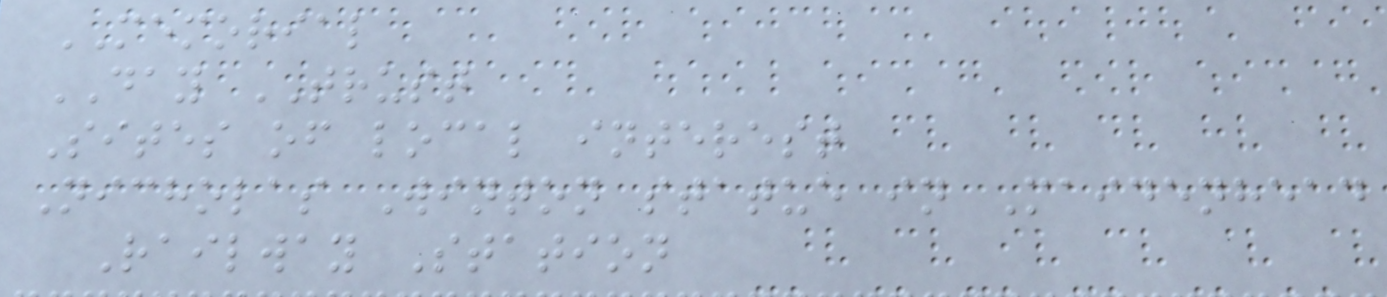MEMORIAL
DAY TRUST
Sites of local interest
Nicholas Winton statue in Maidenhead
Railway Station
